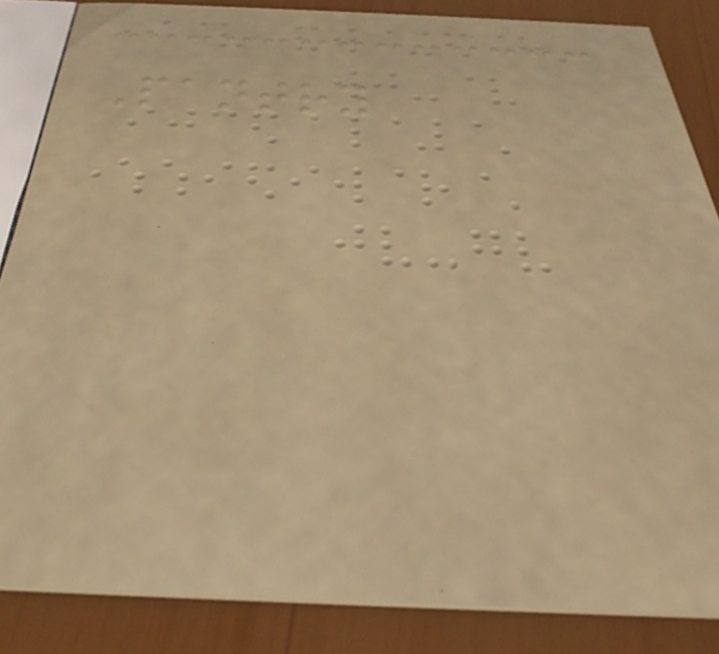Pantry
